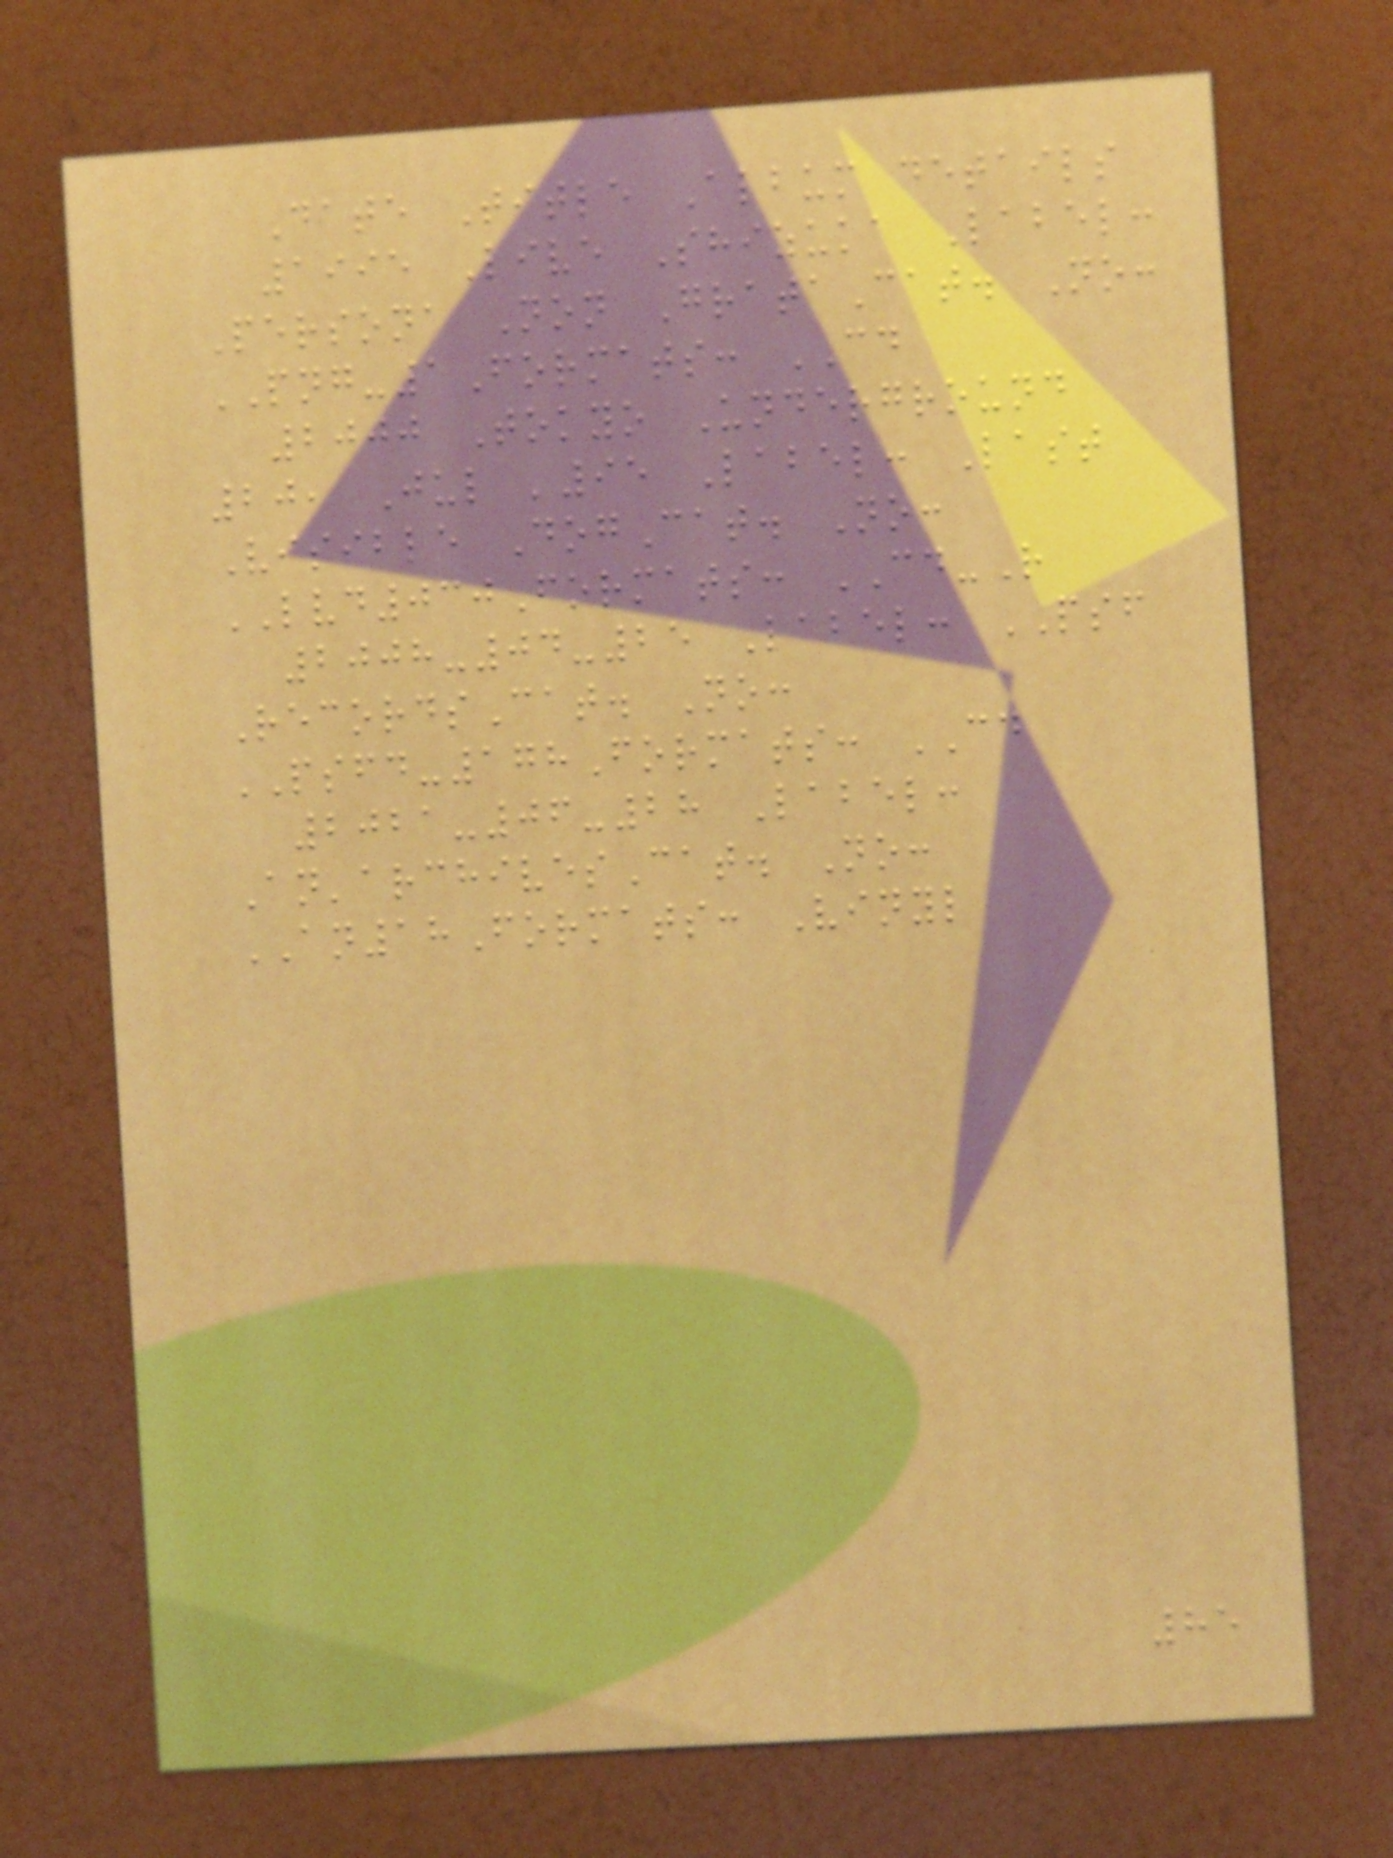Date Title Album details
1995 Live Shizuka Label:
Persona Non GrataCat. No:
PNG-1Formats: CD
2000 Tokyo Underground
20, Jul '95 Label: Last
Visible DogCat. No:
LVD030Formats: CD-R
2008-04-25 Label: PSF
RecordsCat. No:
PSFD-178Formats: CD
2021-06-28 Label:
An'archivesCat. No:
AN18Formats: Vinyl
85
